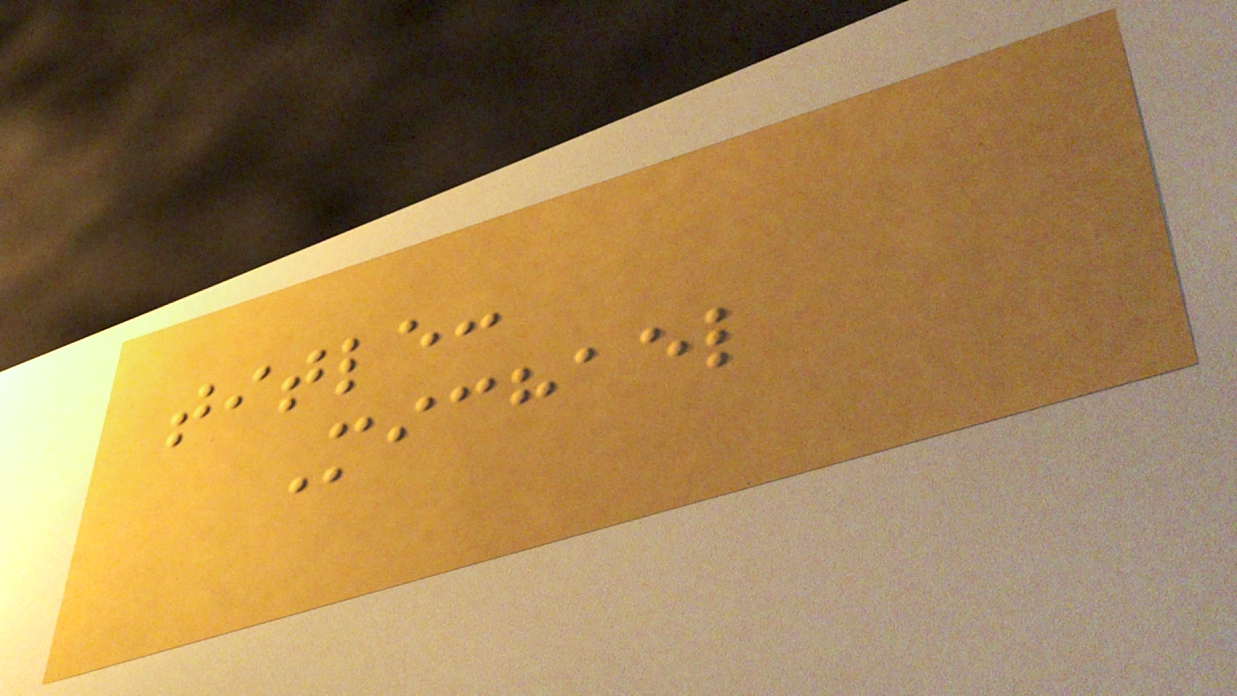title:
Michael
